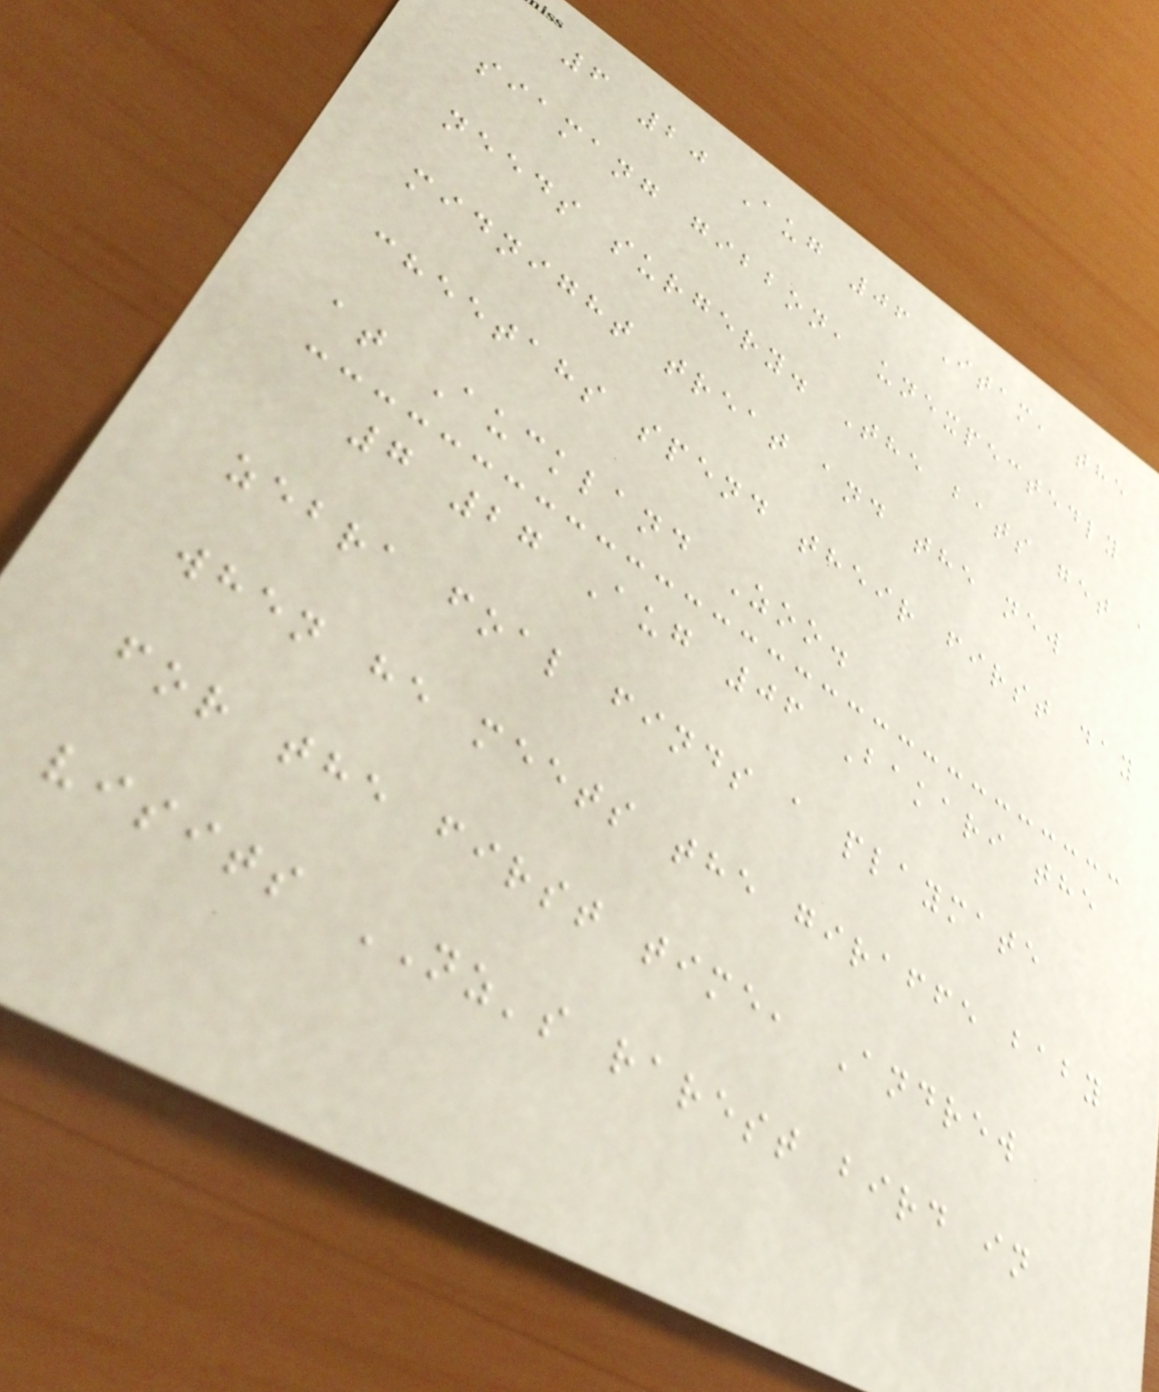6 20 Aug 06 Itam, the
siamang gibbon, unexpectedly
needs surgery. The bats get a
midnight treat and the new
cheetahs spend their first day
at Auckland Zoo.
7 27 Aug 06 Bakari the
zebra foal finds a playmate
when he meets the giraffe baby
for the first time, Andrew
visits NZ's rarest bird in
